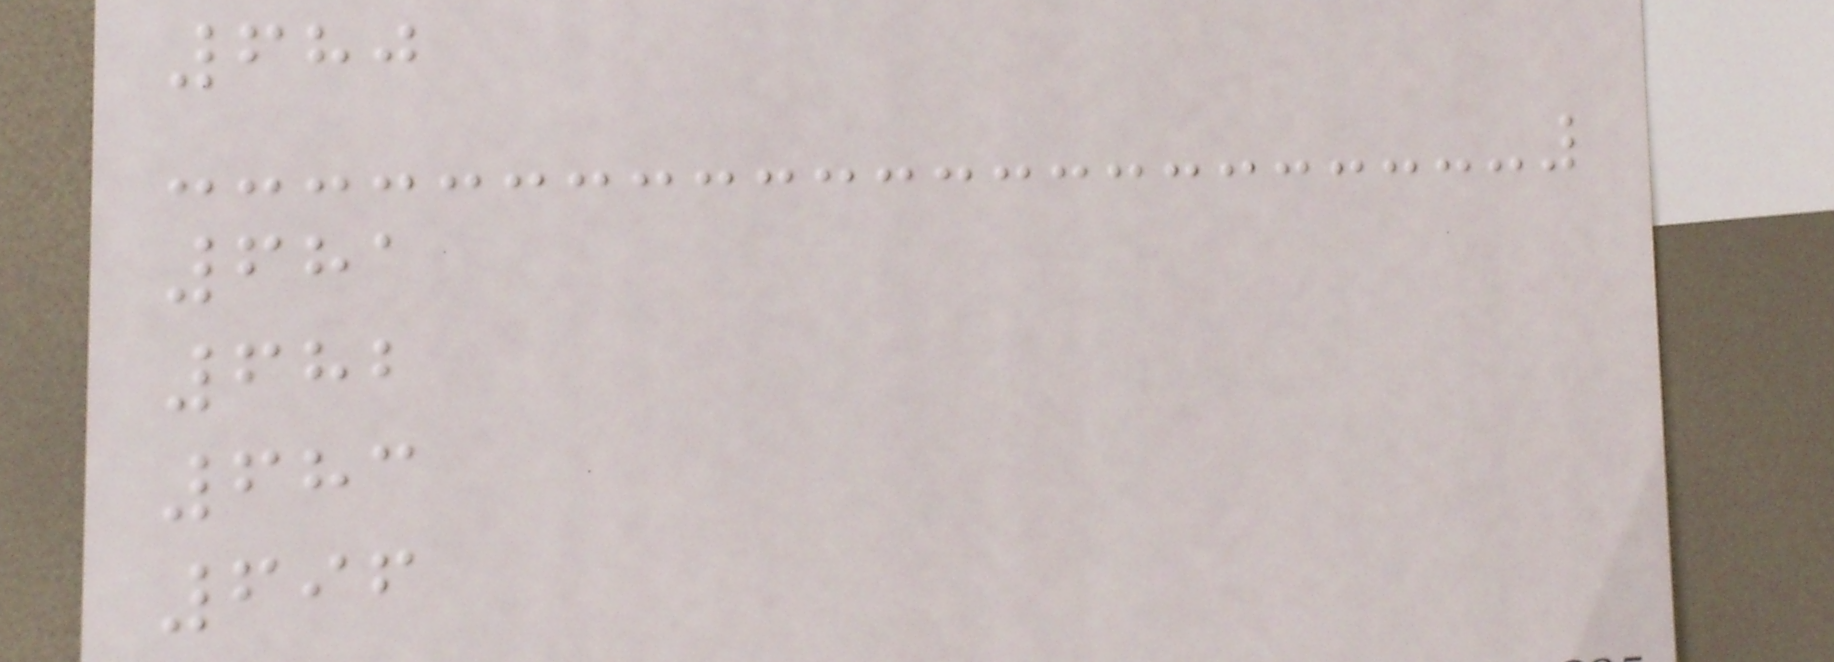680
681
682
683
696
